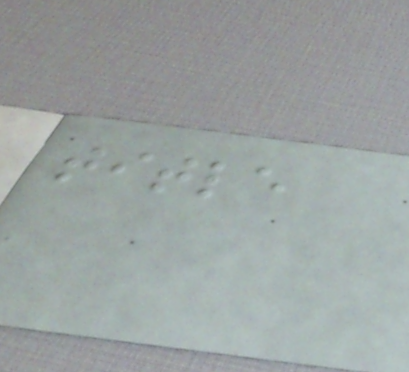title
